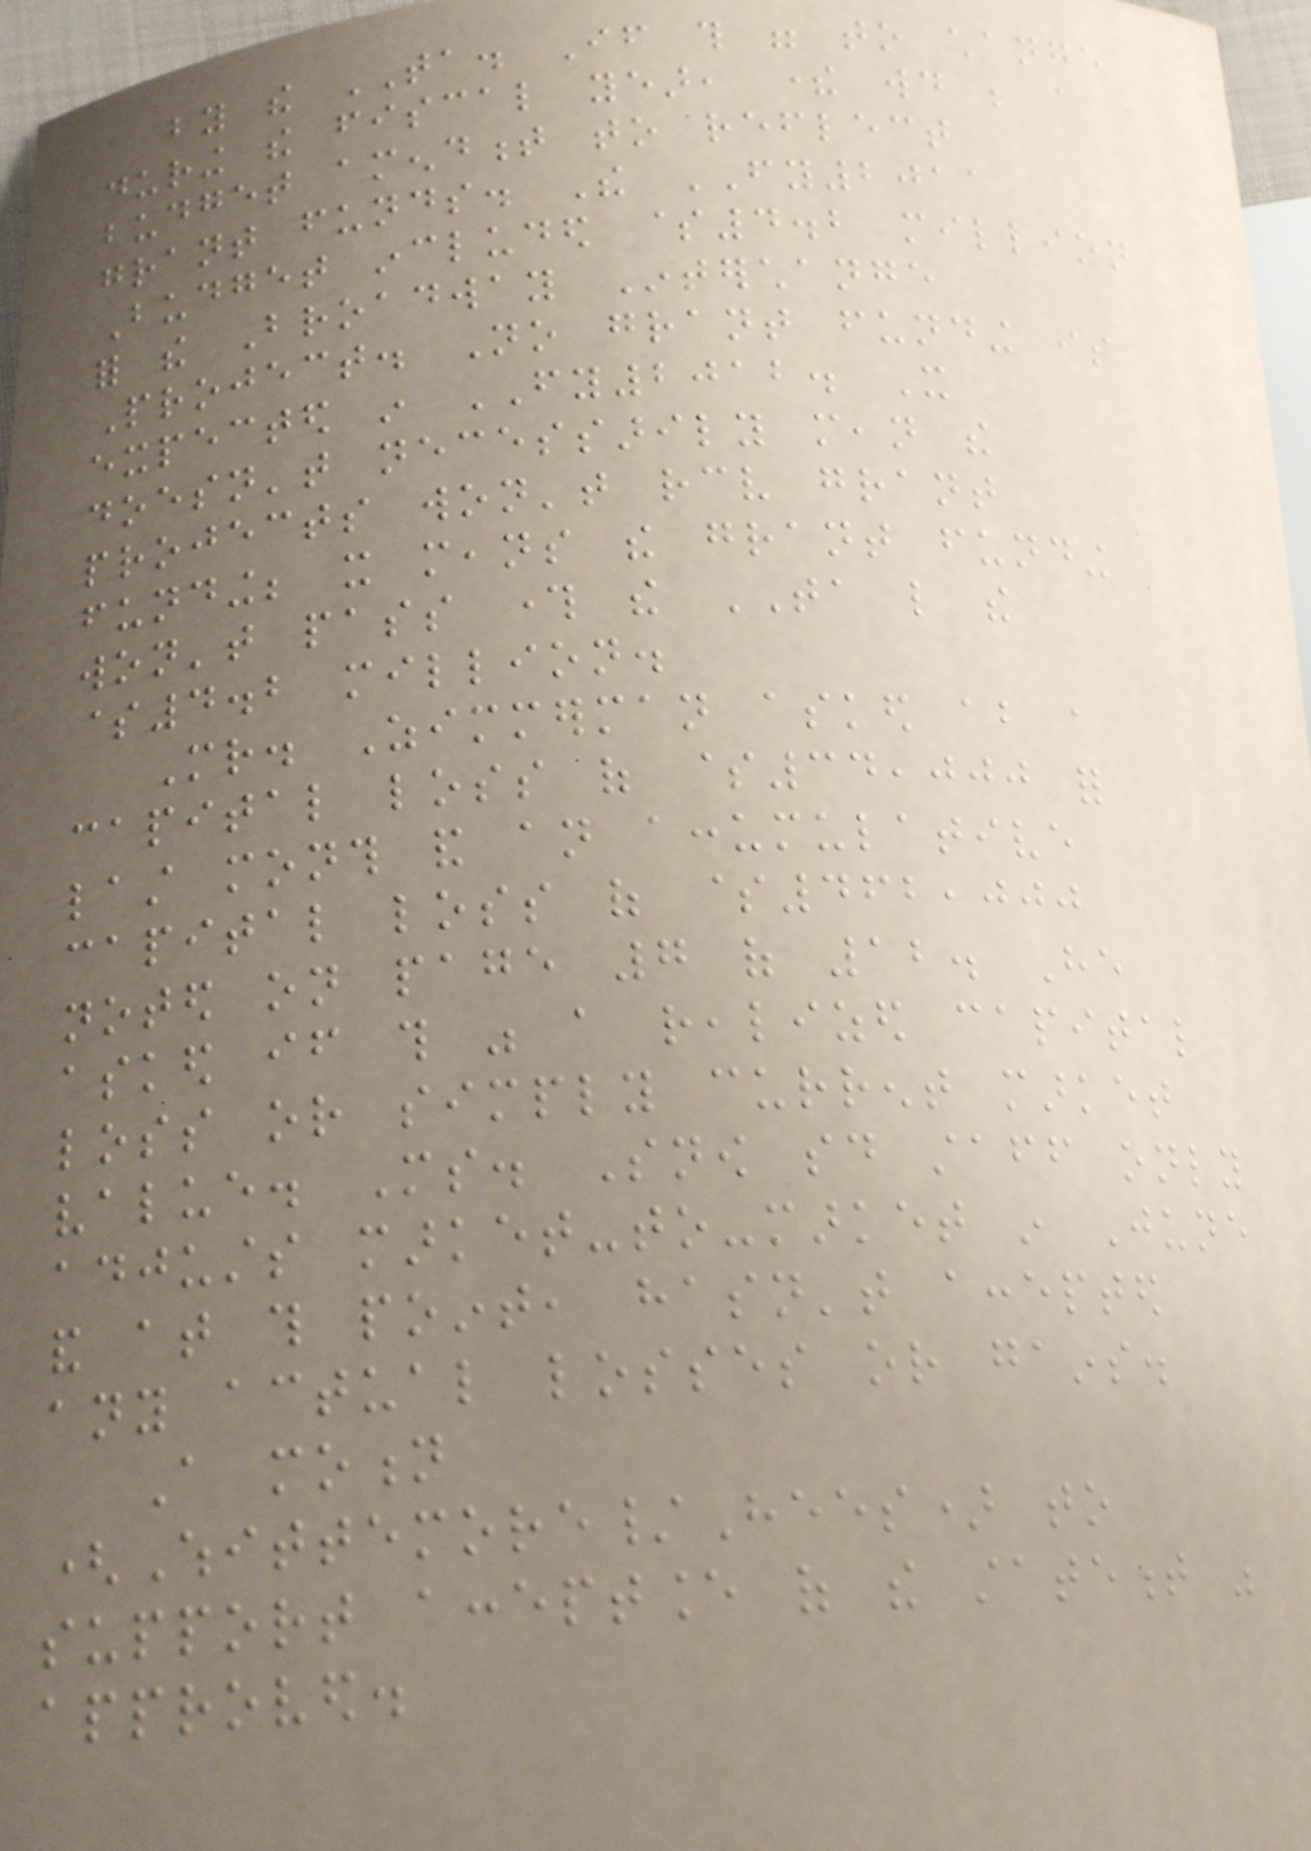by the TA. If this were to change
during the fiscal year, there would be a
budget amendment to reflect
grant funds. The FY2011
Budget included $4.2 million
for the Broadway Interchange
Project. No grant funding is
expected in FY2012. It
doesn't necessarily mean the
projects won't receive grant
funding; it means the grant funding
won't pass through the TA like the
$4.2 million.
Mr. Zimmerman asked about a
capital loss of $34,000 for
last month and an accumulative
capital loss of $462,000
noted on page 7 of 12. He
asked if this was a realized capital
loss or simply current market
value. Ms. Snow said staff only
adjusts market-to-market in June
and at this point, hasn't accepted
any actual losses or gains.
A motion
(Whittemore/Hees) to
support acceptance of the statement was
approved.
